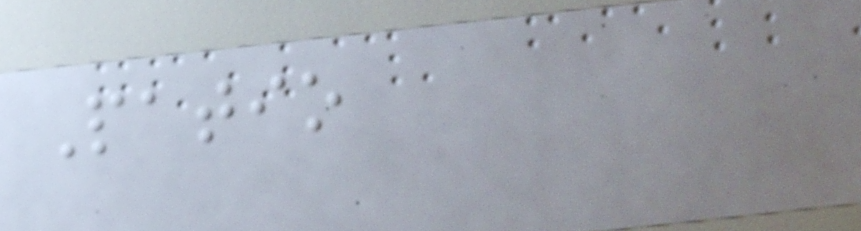Patio
